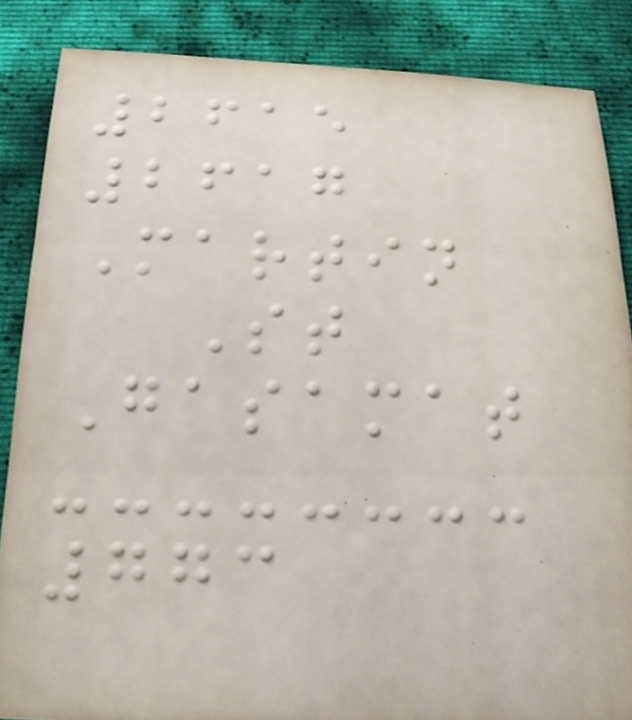2615
2617
Martin
St
Gasamat
773
